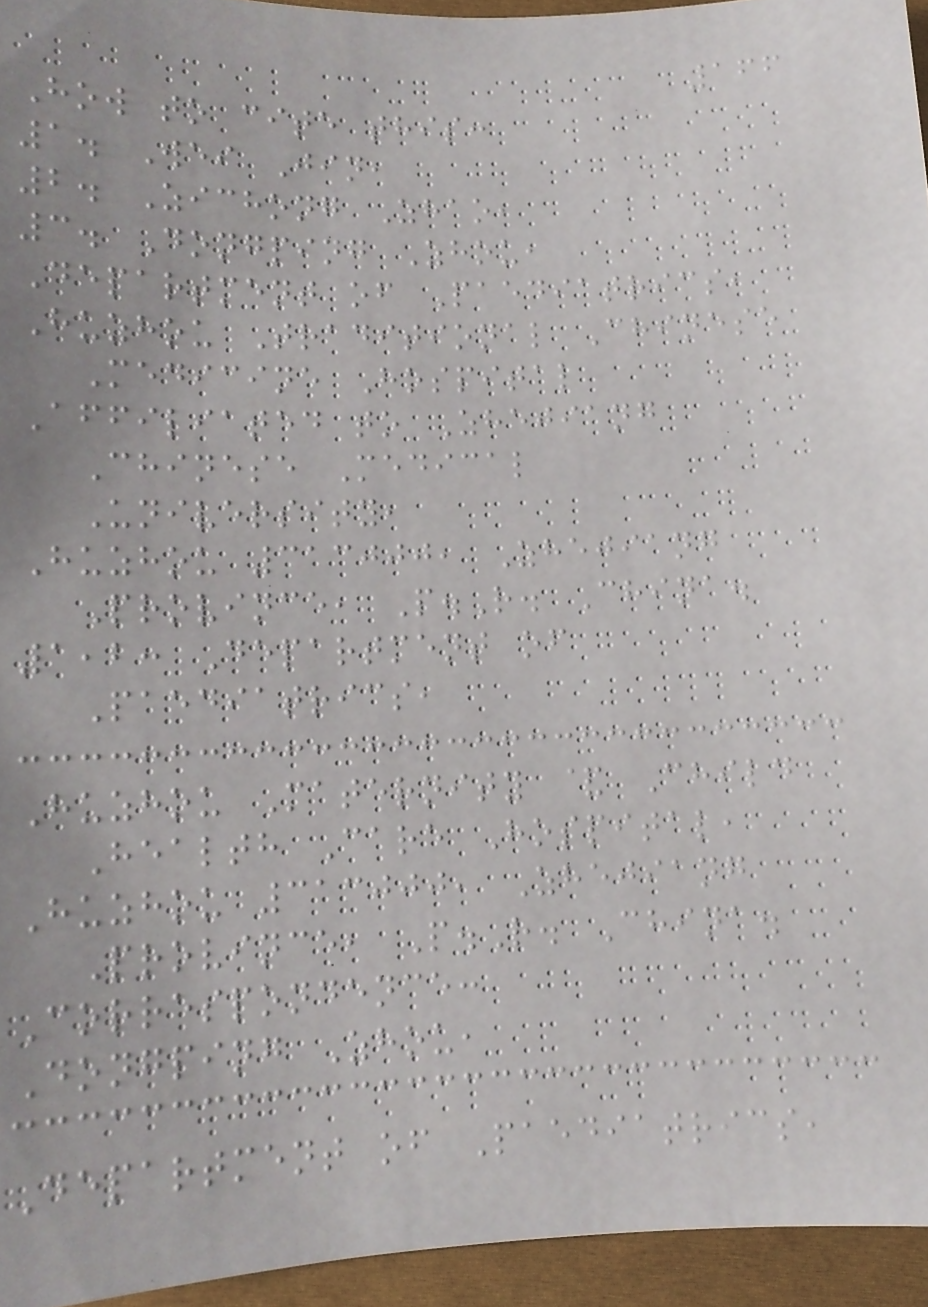166
How to cite this:
1. Wei Jin,
2. Zichong Zhao,
3. Dongping Zhou,
Department of Paediatrics,
Huzhou Traditional Chinese
Medicine Hospital
Affiliated to Zhejiang
Chinese Medical
University,
Huzhou 313000, Zhejiang
Province, P.R. China.
1,2: Department of
Paediatrics,
Huzhou Maternity & Child
Health Care Hospital,
Huzhou 313000, Zhejiang
Province, P.R. China.
Correspondence:
Dongping Zhou,
Department of Paediatrics,
